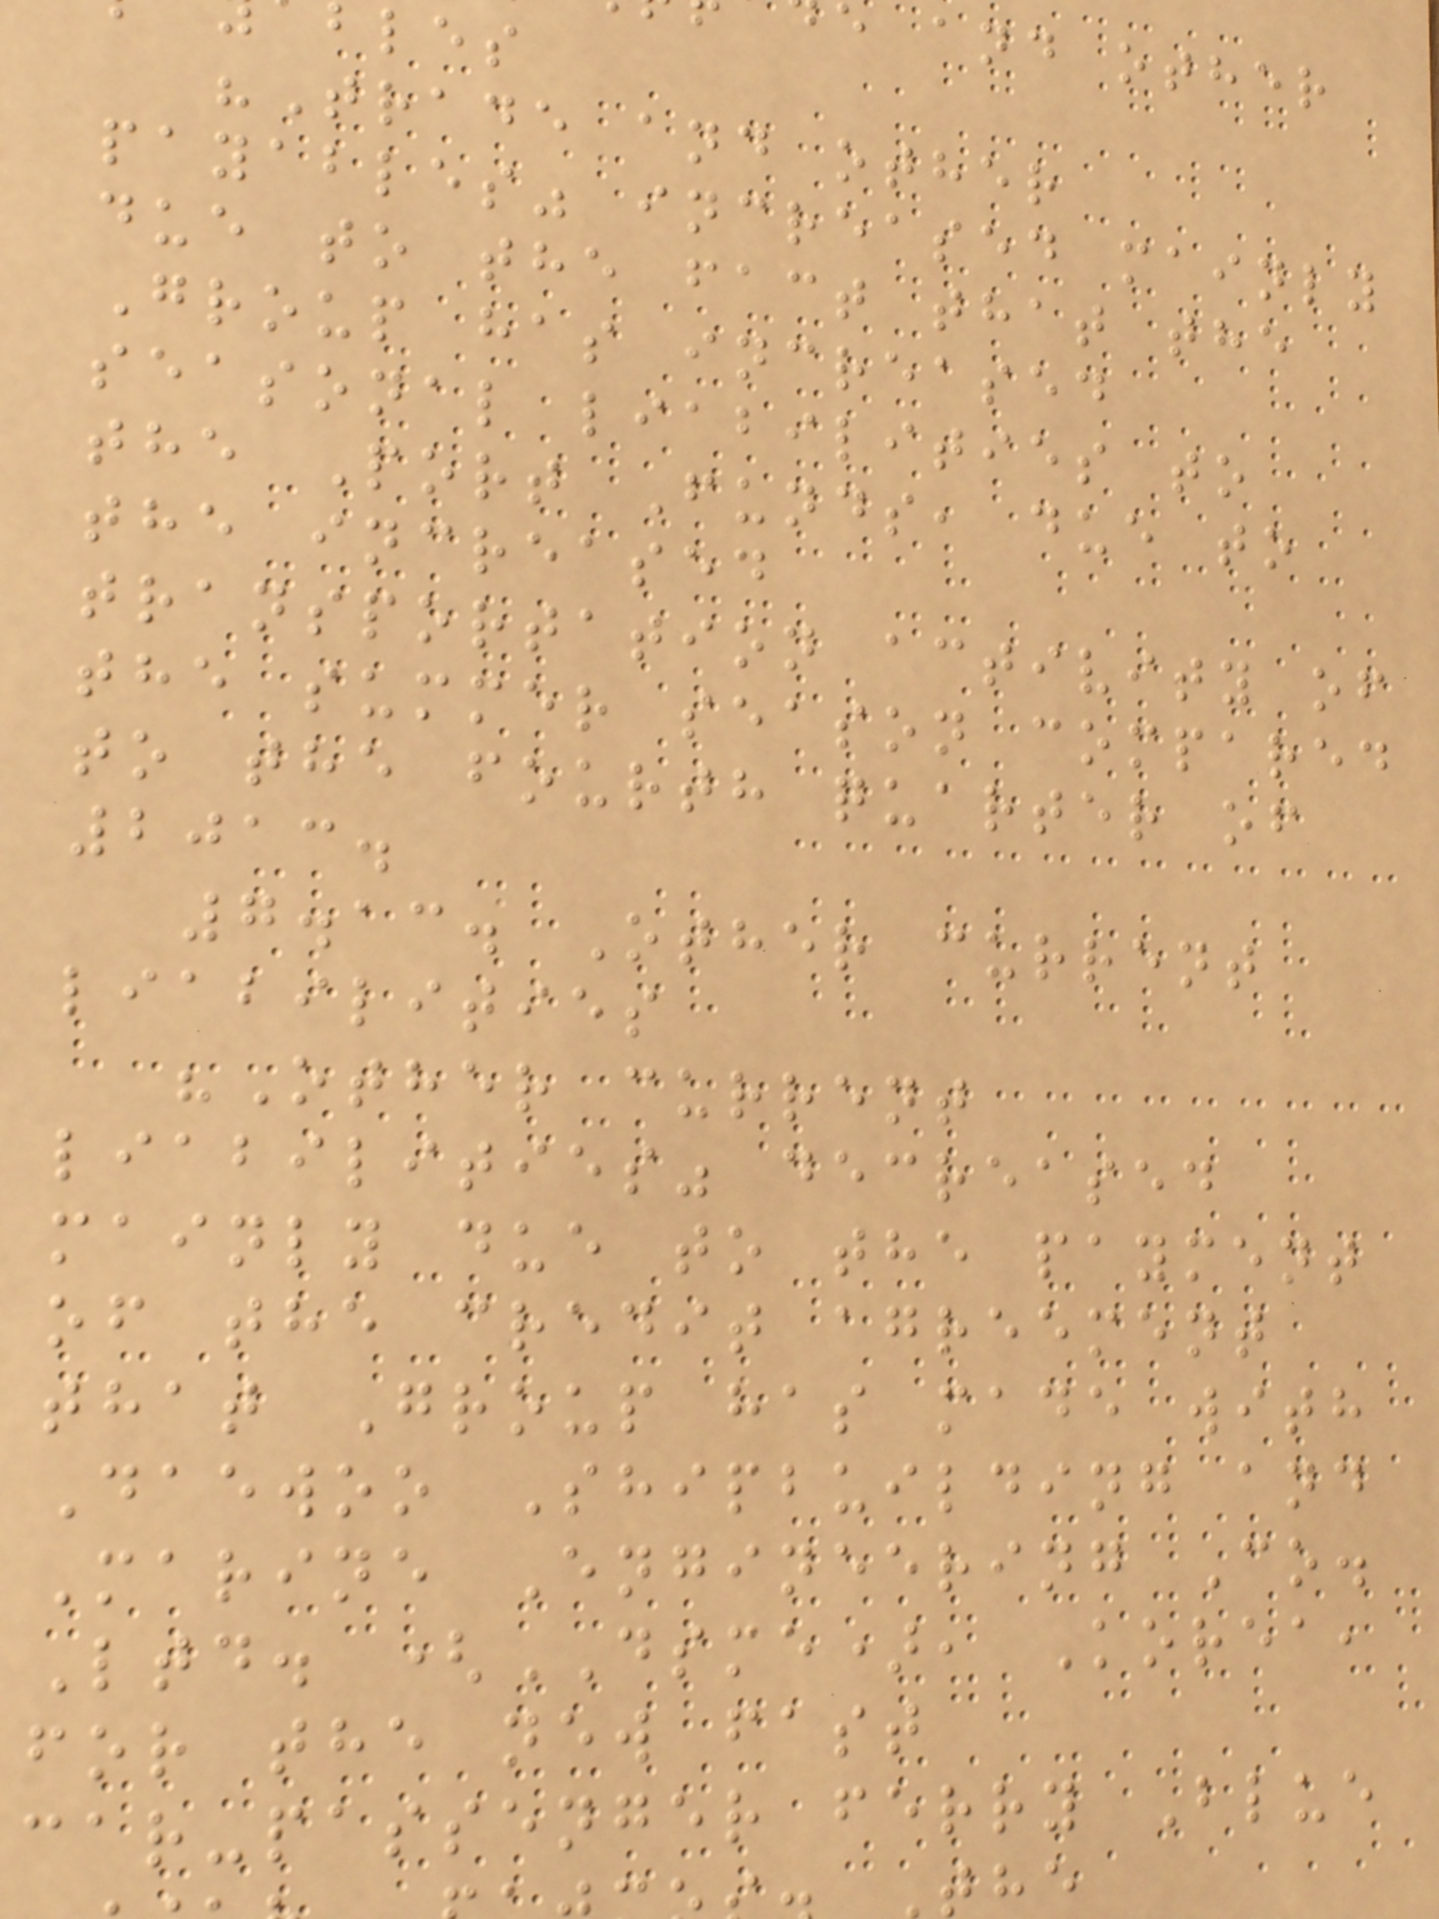e and other
"Trade and other
payables" increased mainly
due to the fact that the
Group has increased
seasonal liabilities to
the Port Funds, due to
the increased
transportation activity of
the summer season compared
to the fourth quarter of
2013.
7.13. Other current
liabilities
"Other current
liabilities" decreased
mainly due to the payment
of the credit agreement
that Group has made with
Daewoo Shipbuilding and
Marine Engineering Co.
Ltd. (DSME), Korea,
for the new fast
car-passenger ferry Blue
